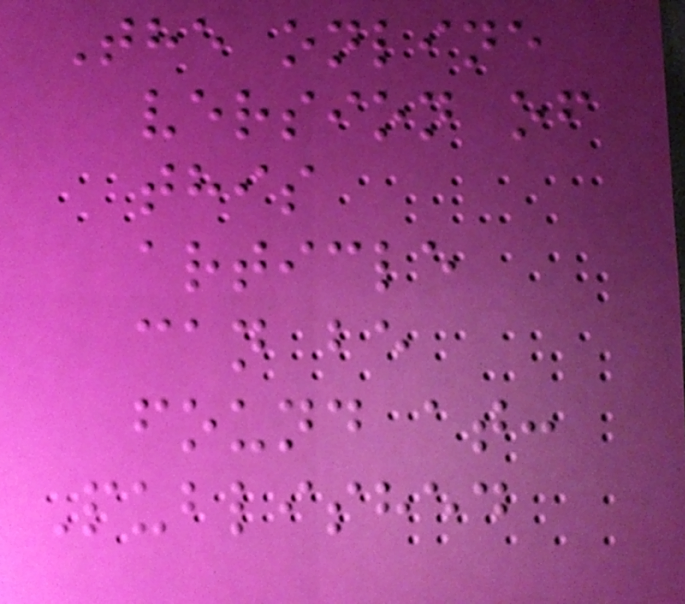The online
version of
this
article
can be
found at:
Published
